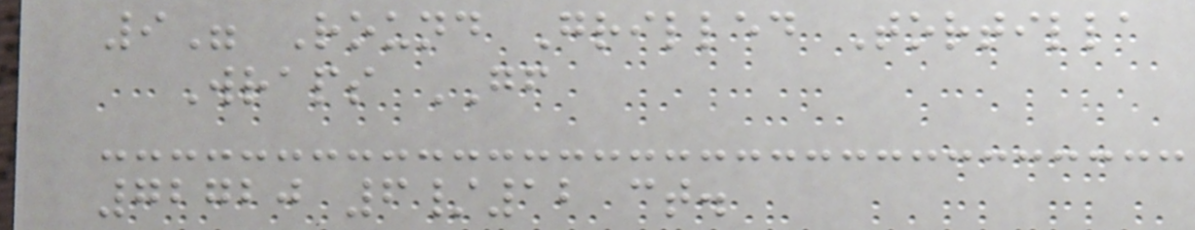9" Round Grilled Tortilla
Wraps GF
72720 6/12 ct.
